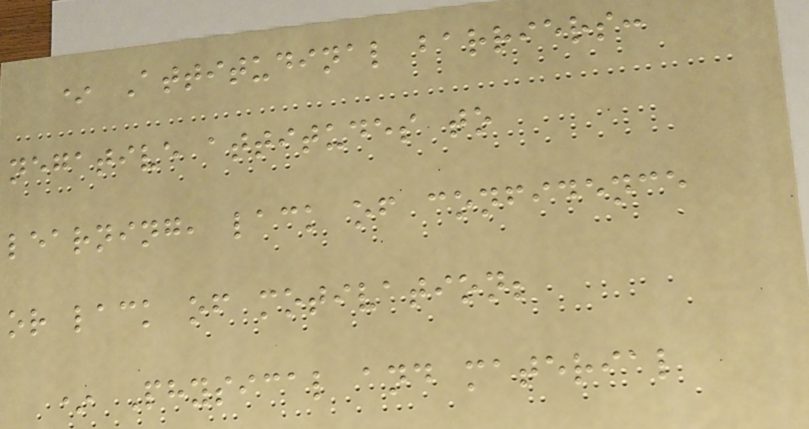* Attitudinal barriers:
negative attitudes to
learning, lack of confidence
or lack of motivation;
* Physical and material
